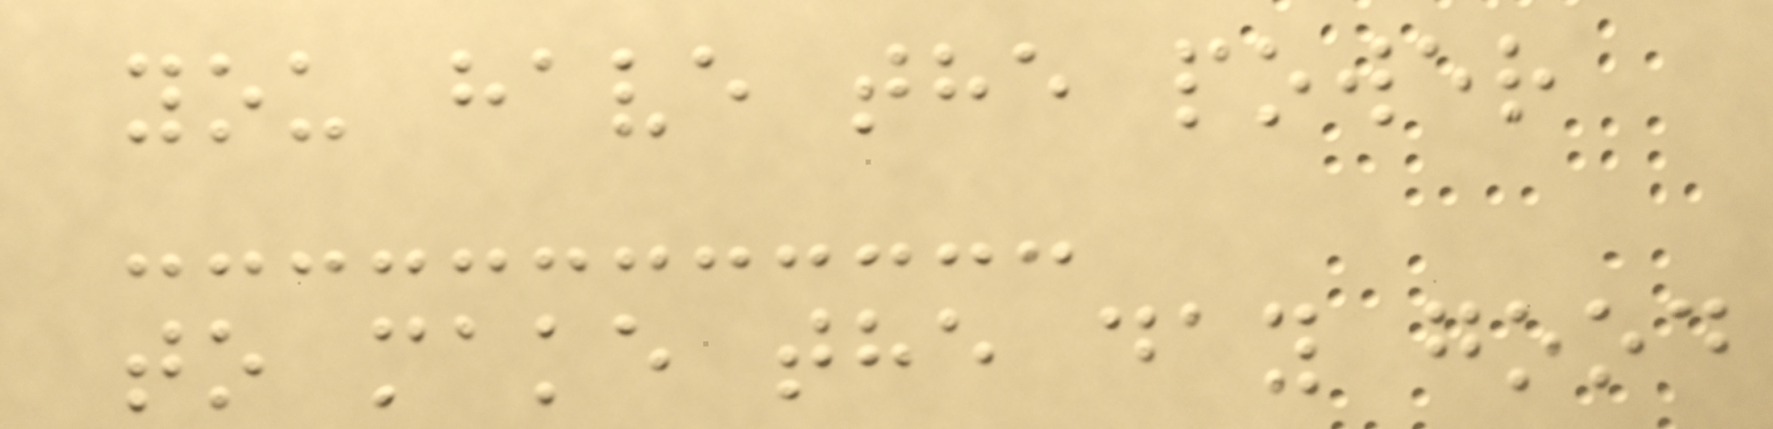you have the power
to make the day good
